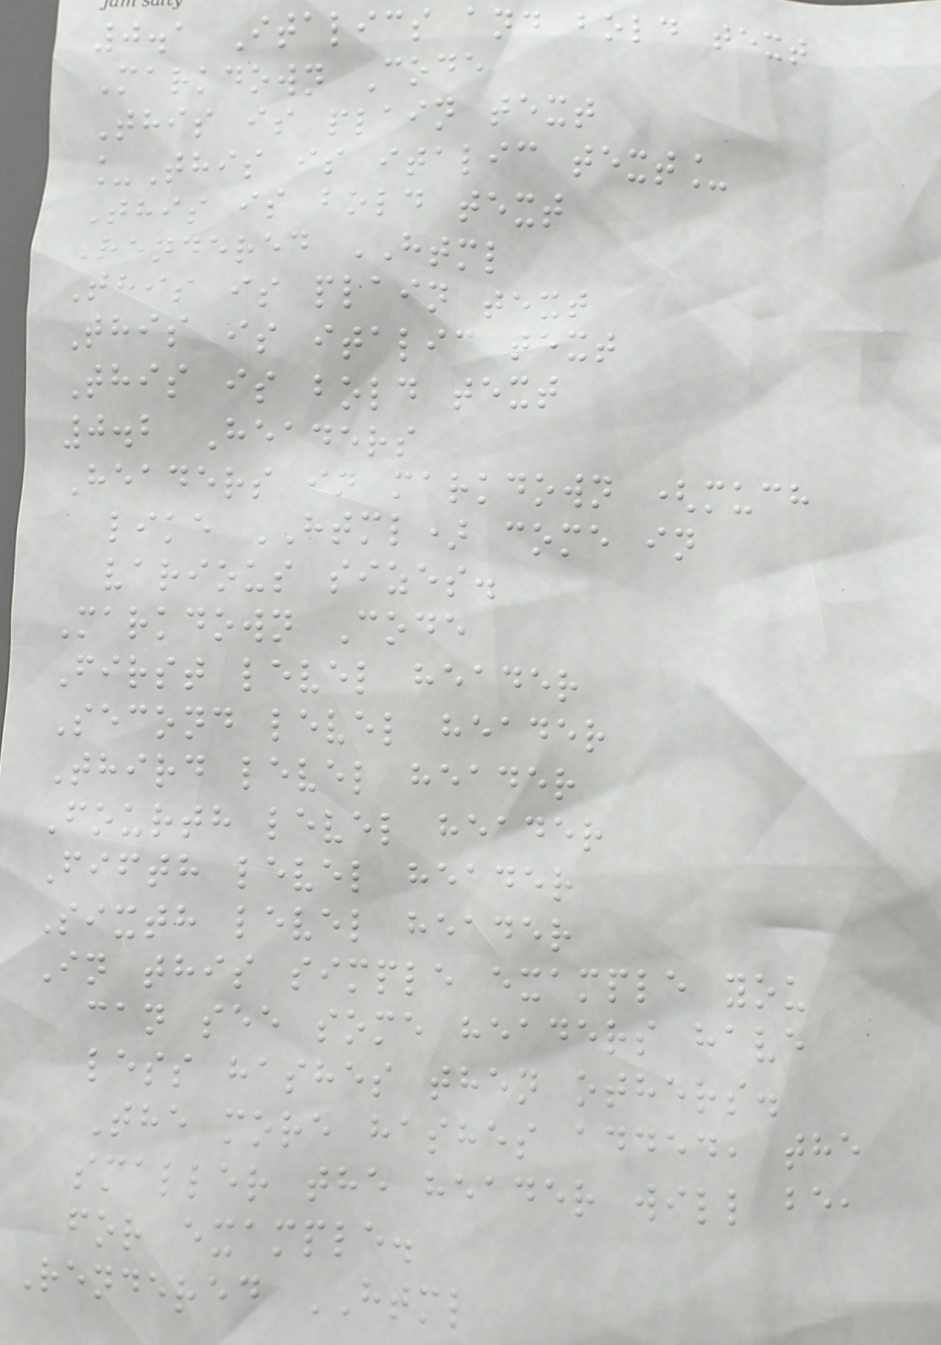0.1 Italics and bold text
Markdown Code
This is plain text
_This is italic text_
This is bold text
Rendered HTML
This is plain text
This is italic text
This is bold text
0.2 Headers
Headers in markdown (much
like HTML) come in
various sizes.
Markdown Code
First level header
Second level header
Third level header
Fourth level header
Fifth level header
Sixth level header
In this simple example you
can see some headers have
less hashes then others.
The more hashes added, the
smaller the header will be,
for example.
Rendered HTML
